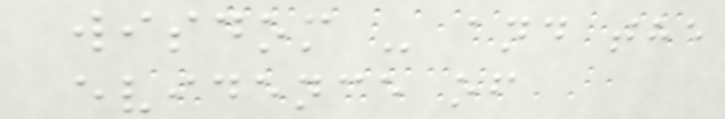wisdom - and the
evidence of
